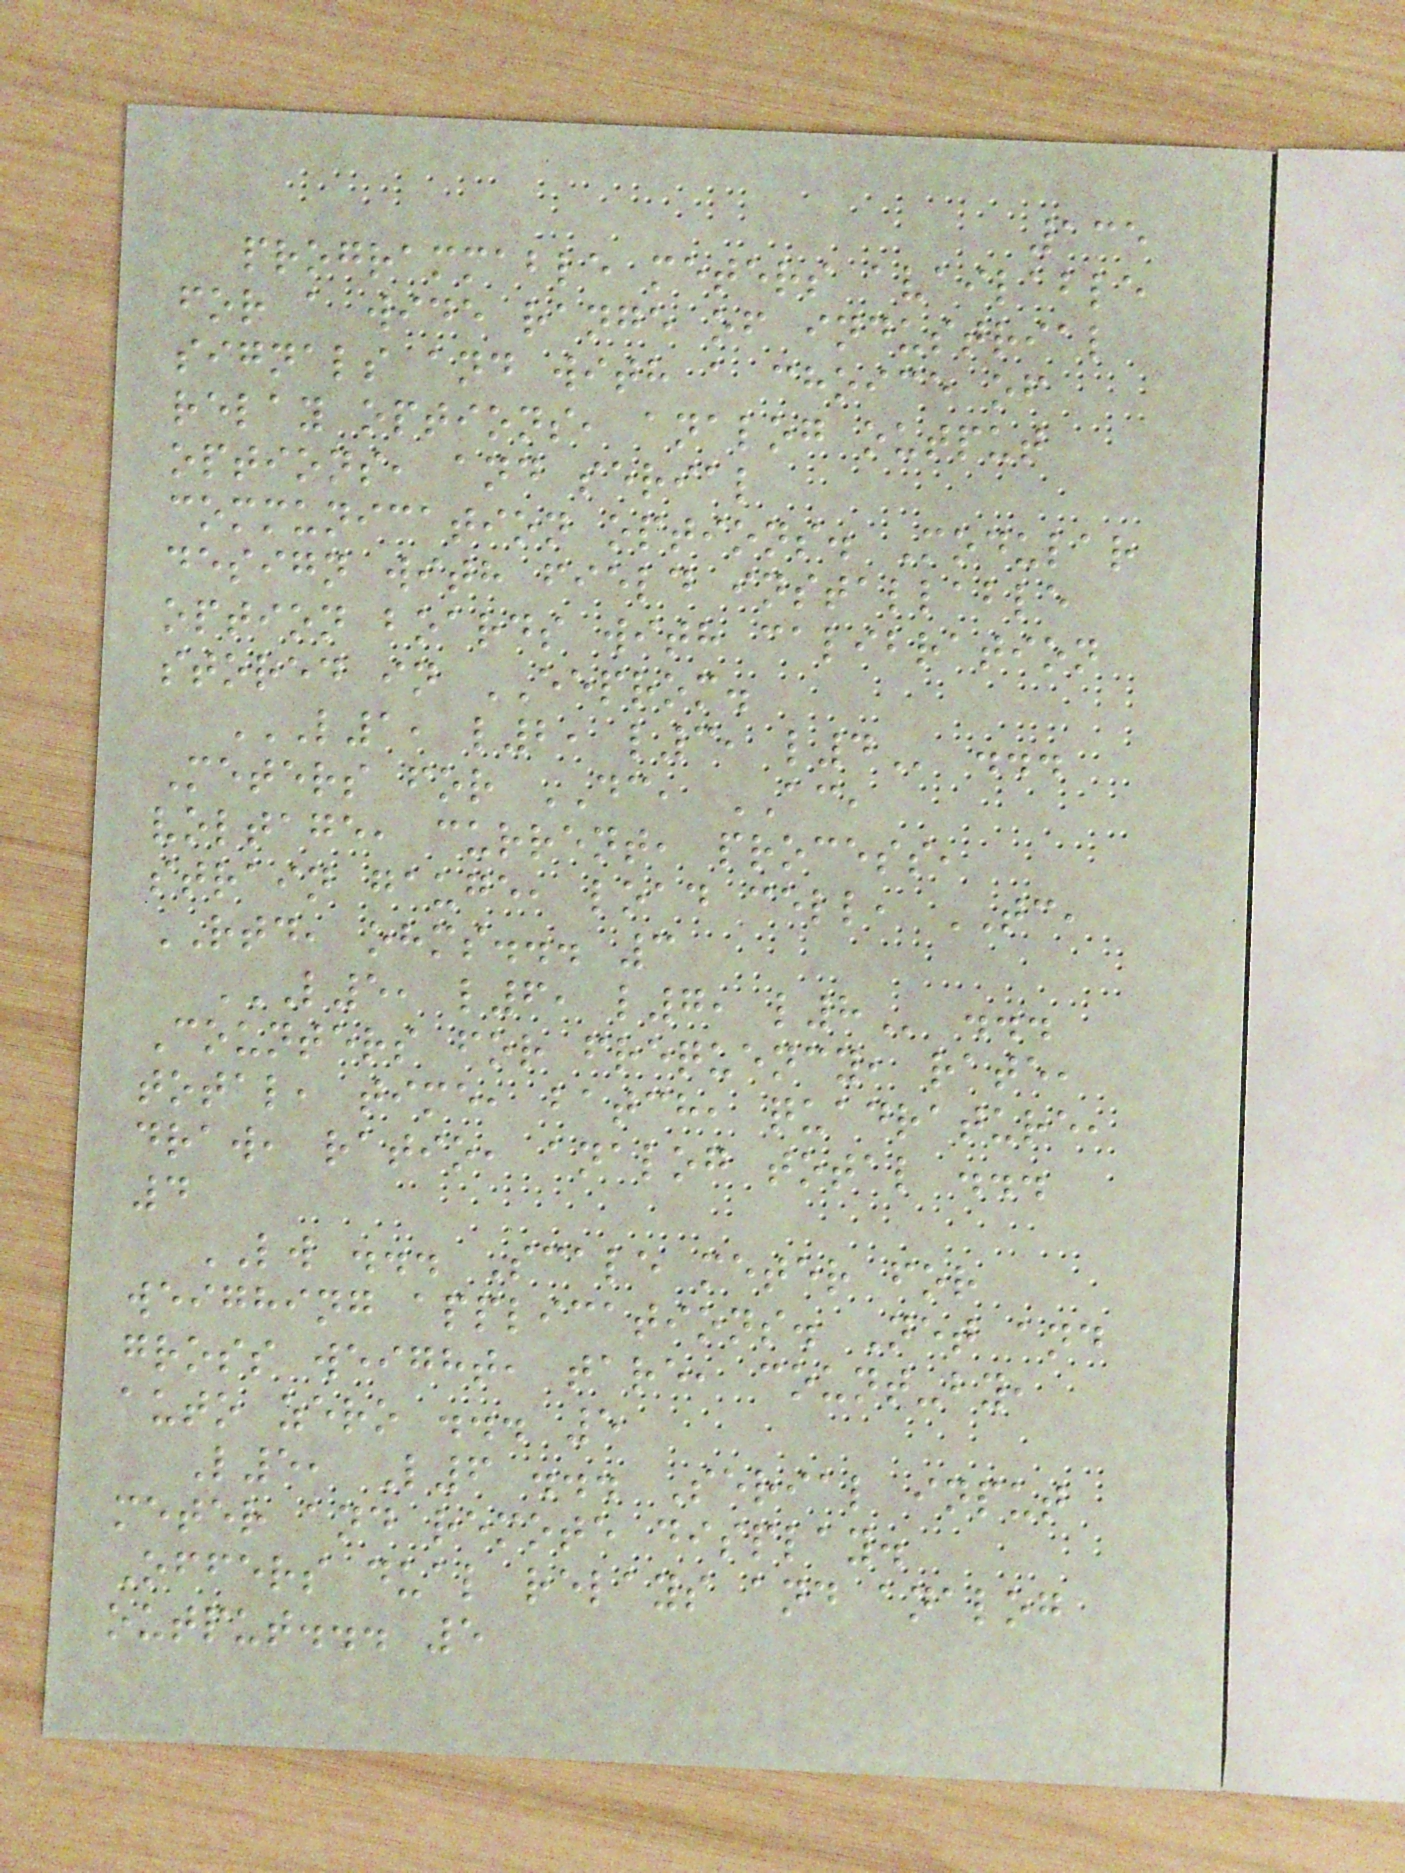135
programmable meters available
for a wide range of industrial
signals and with a choice of
relay options, analog output
options, and serial
communication options. Modular
design with field installable
option boards with calibration
stored in EEPROM.
L1, L2, L3, L4 ...
Meters for DC, AC,
voltage, current, process,
strain gauge, load cell, TC,
RTD, ohms... 3
L5, L6, L7, L8 ...
Counters for frequency, rate,
total, time, batch, quadrature,
draw, ratio, analog total ...
4
LW ... Scale meter for
weighing applications. Net and
gross weight, tare, count-by,
auto zero ... 5
L5, L6 ... Serial input
meter and remote display.
Offers dual relays and analog
output... 5
